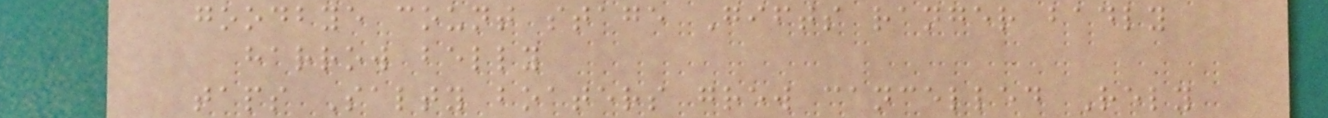goodbye count stage Gifts ranger badly
harrow belly
taps Salty boaters grew cancelled Rely
